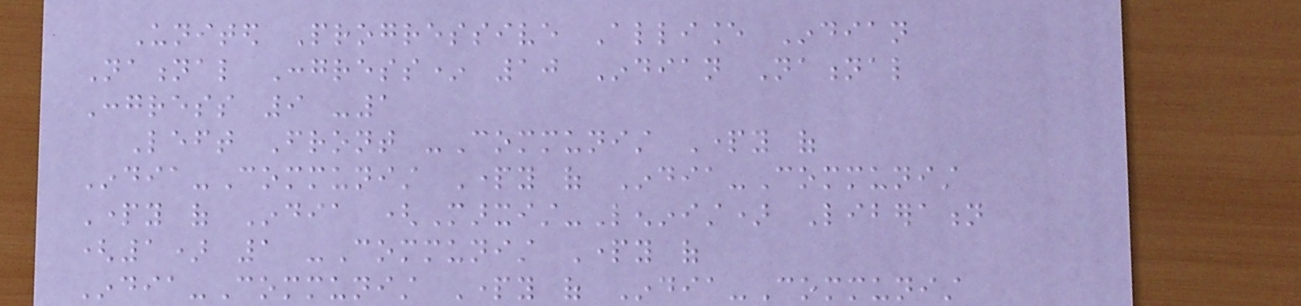United Progressive Alliance Indian
National Congress* 10 Indian National
Congress 9 -1
Left Front -Communist Party of
India-Communist Party of India-Communist
Party of India (Marxist-Leninist) Liberation
(1) 1 -Communist Party of
India-Communist Party of India-Communist
